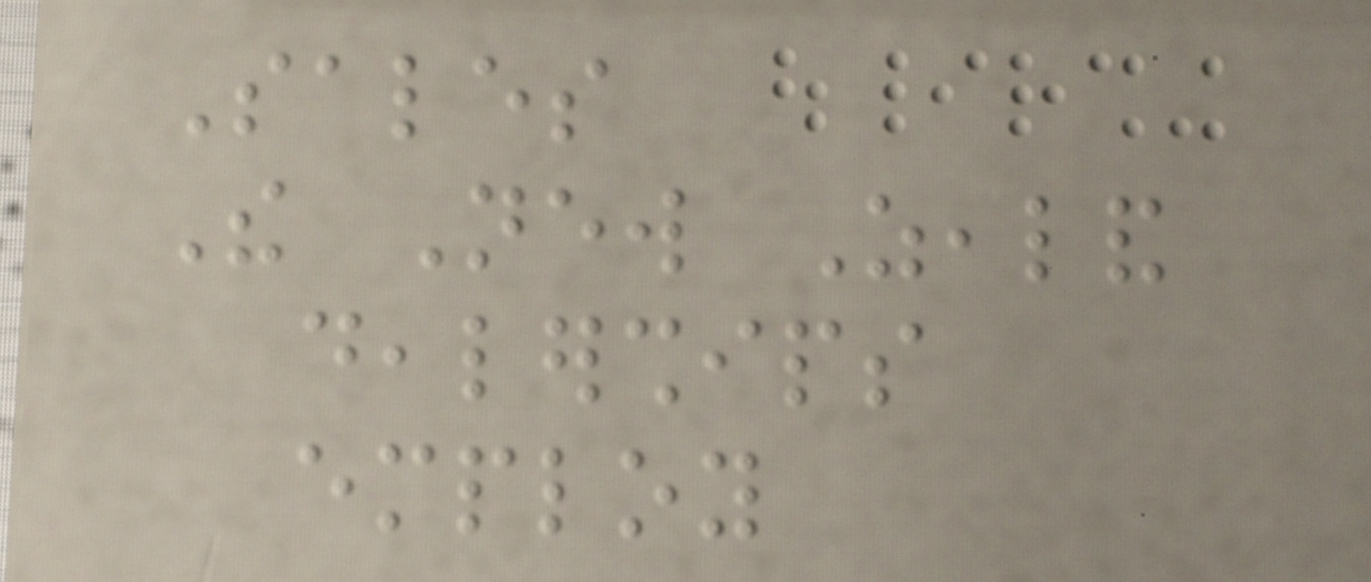Sales
The New Zealand
dealerships
employ
